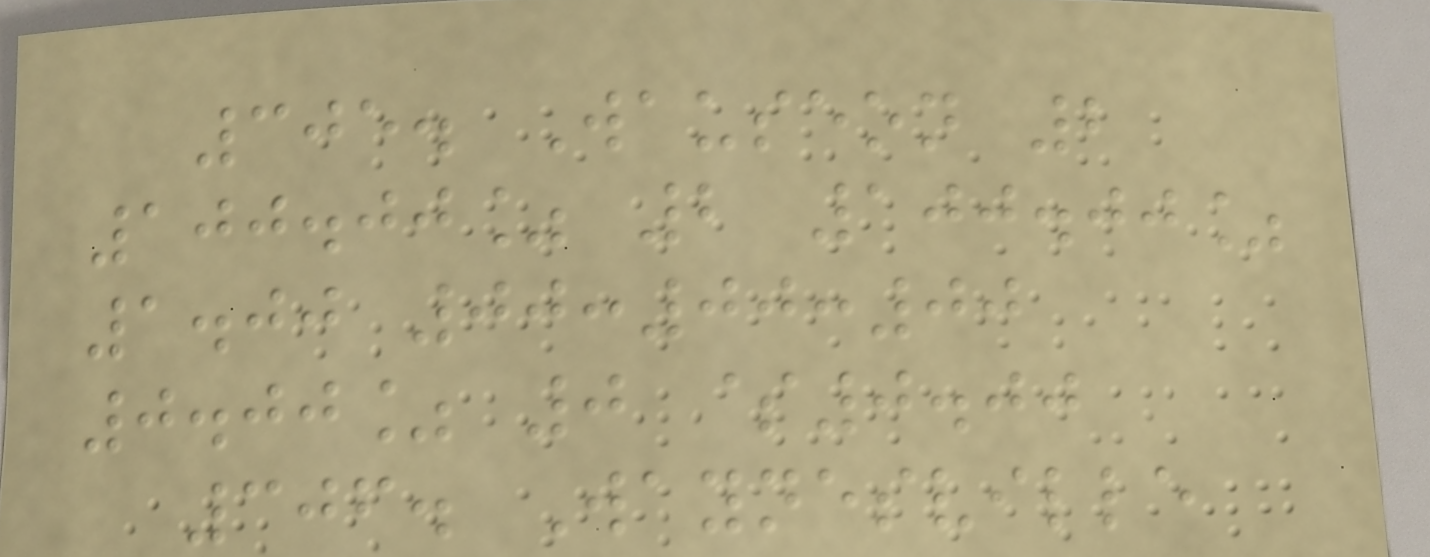305. Wauseon 2
100.00% 2 100.00%
1.00 00:00:00
0.00% 0 $0.00
306. Waynesville
